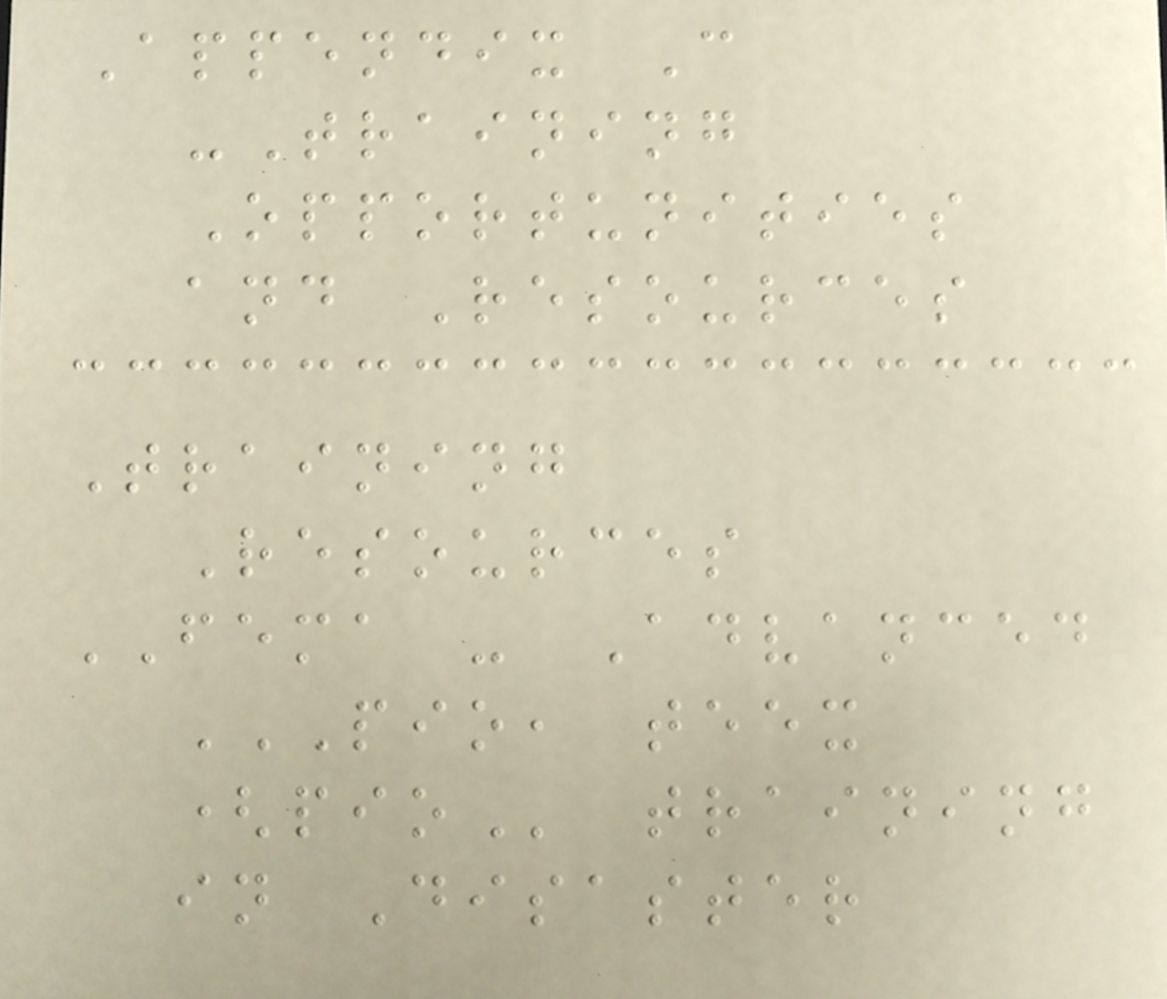Appendix C
-Training
Opportunities
and Resources
Training
Resources
FEMA - Advanced
PIO, TEEX
(PIO training
in Disaster
